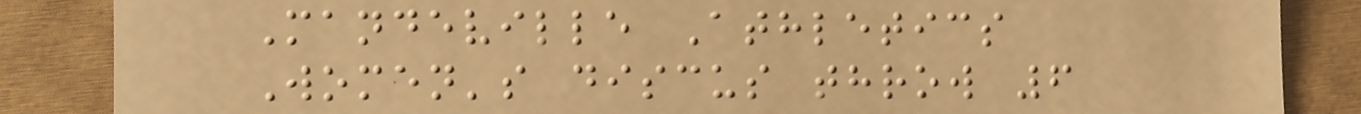Mandeville Athletics
Women's discus throw 6
